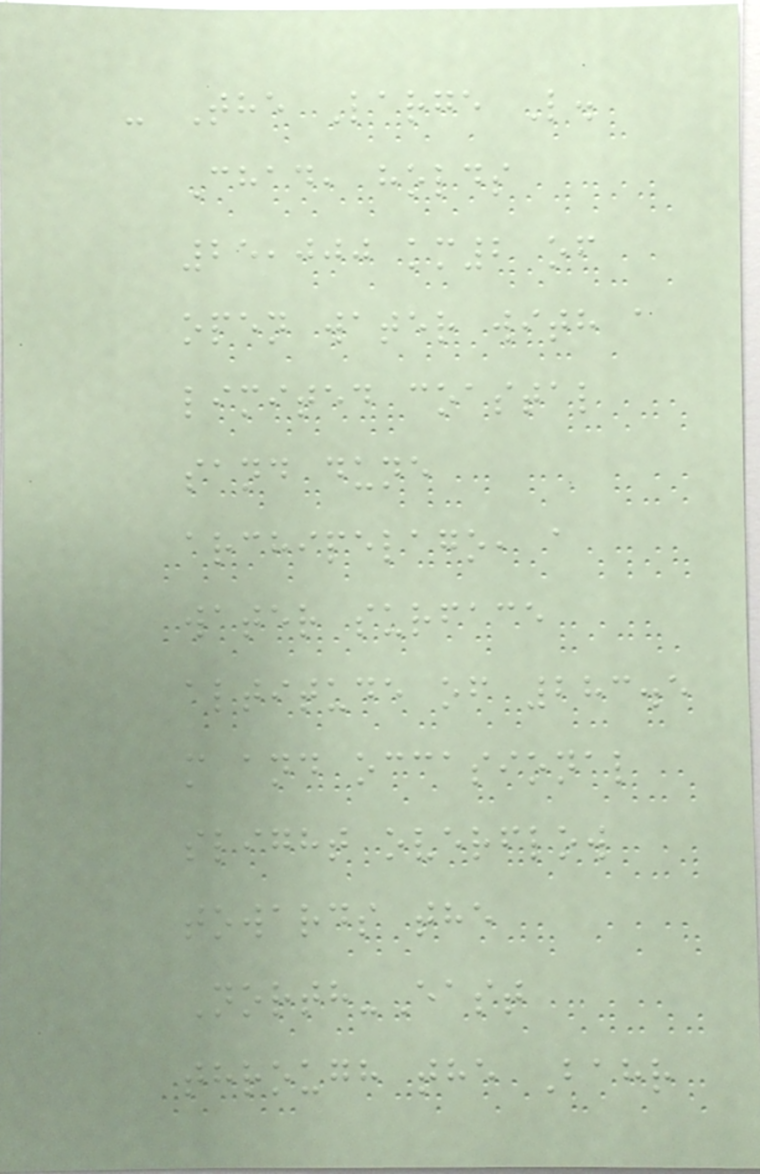- The Large L.
Chad, holds
25,000 km2 of
open water with a
limited coastal
sand dune
archipelago, a
water surface
altitude of 283.5
m and occasional
slight overflow
towards the
North-East
through the Bahr
